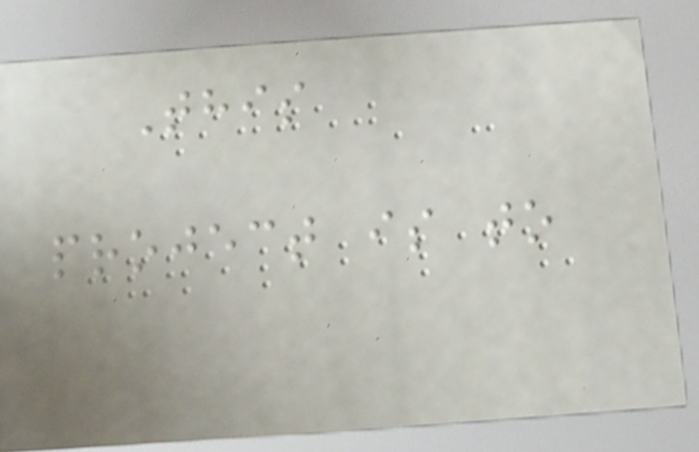This
project is to
